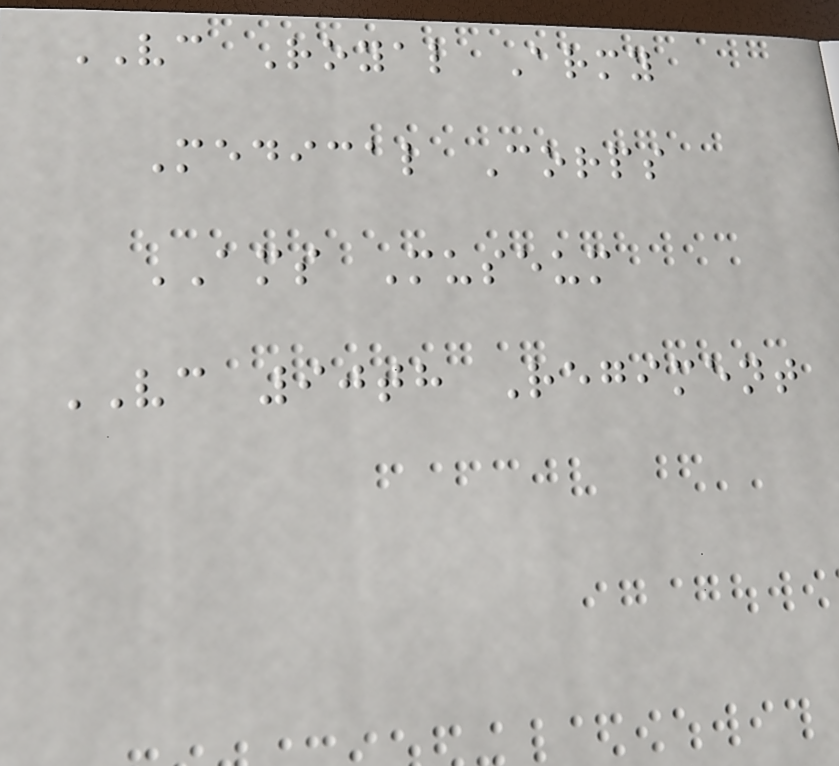VC Royal Army
Medical Corps
AMS Museum
VC 90th Regiment
